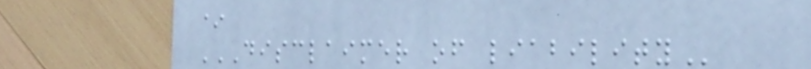*
DISCLAIMER OF LIABILITY
